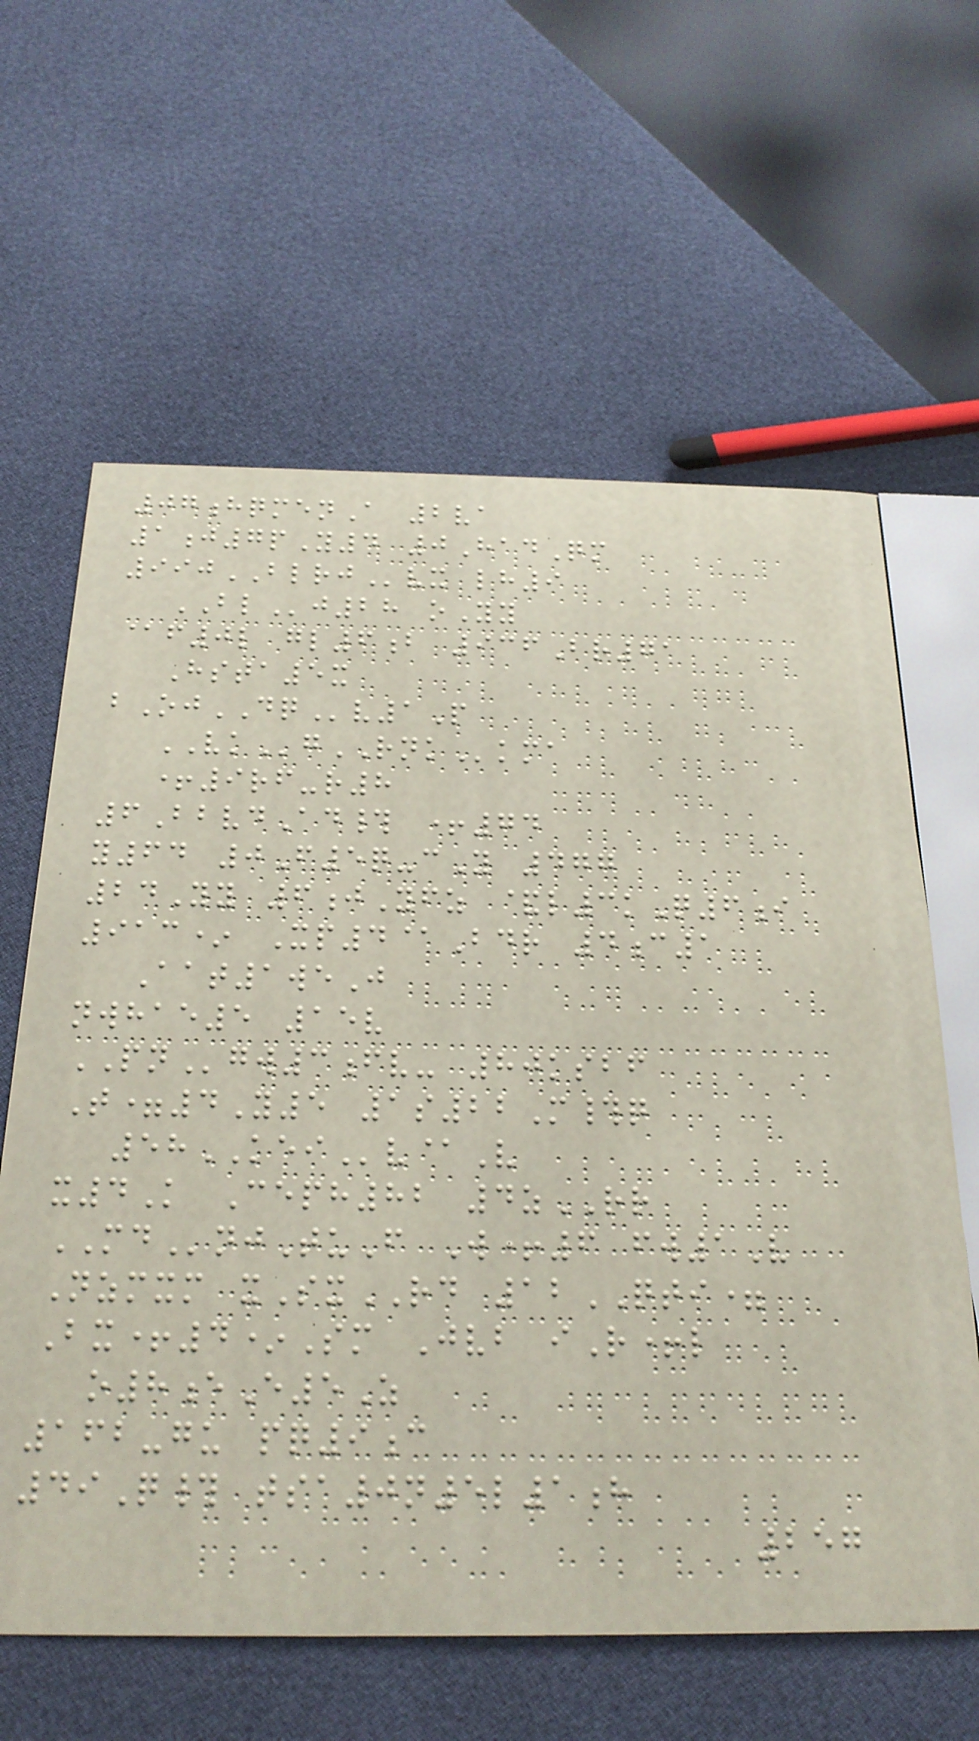07hqmenA 2va
1j7pY4 0HadQm
990BLRJvx lh9
BLj28 oYy
@f0l gl6b 936Br71
Hsta5x
bOjDQv1P
VKgRNKkma
+9rf-r8
6BbvdAd# +74
y64 0F5q-cY 477
24Yy 6jYfz &l3kQ6i
913* Xp4@Bdr 4c1
Aat1weJ
nwhae5 15v
PNgw3fv- 80ksbf
T=4Y5 1s22M#q
58KEIv@V
x4K Ceph82 4zRR
MDnjTuF W+6 fw1V
Nzmxm xSxRD 12QTI=
Bx+4*Sm Jvb iR+l
o8eE5Z
162-gu pq9c
49Q# tsa0n5l1h
257
